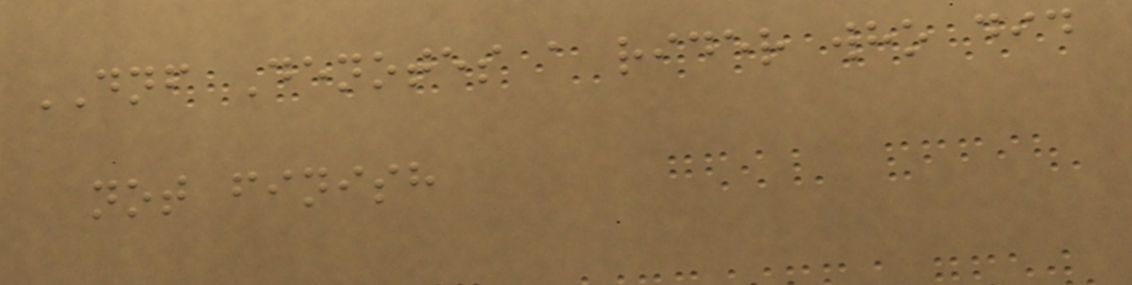DNF Denotes a rider who did
not finish
